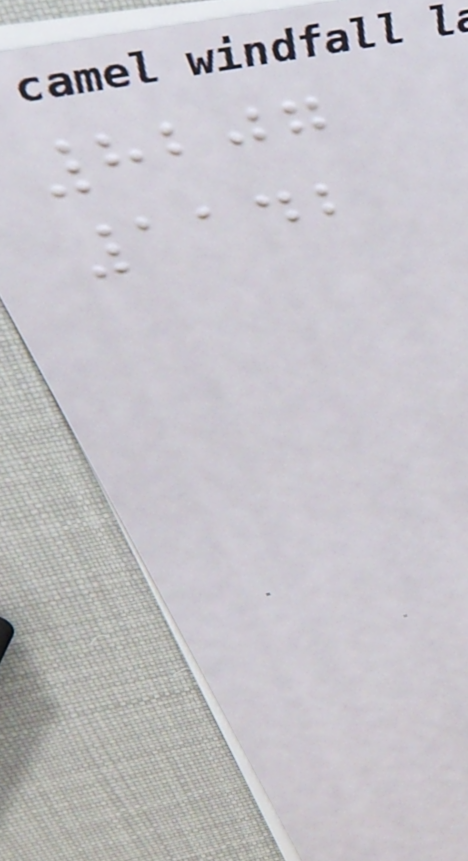8207
1142
